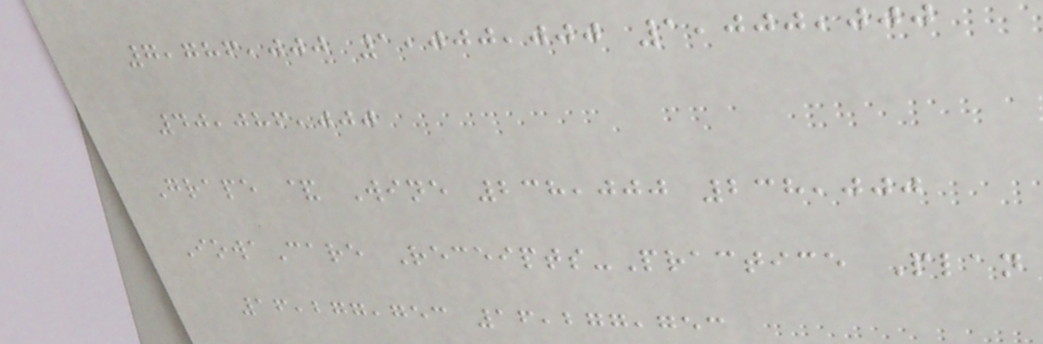7,786,000 1,000,000 1,000,000
40,086,000
Grape & Wine 238,000 238,000
IowaCare Receipts-Practice Plan
16,277,753 16,277,753
